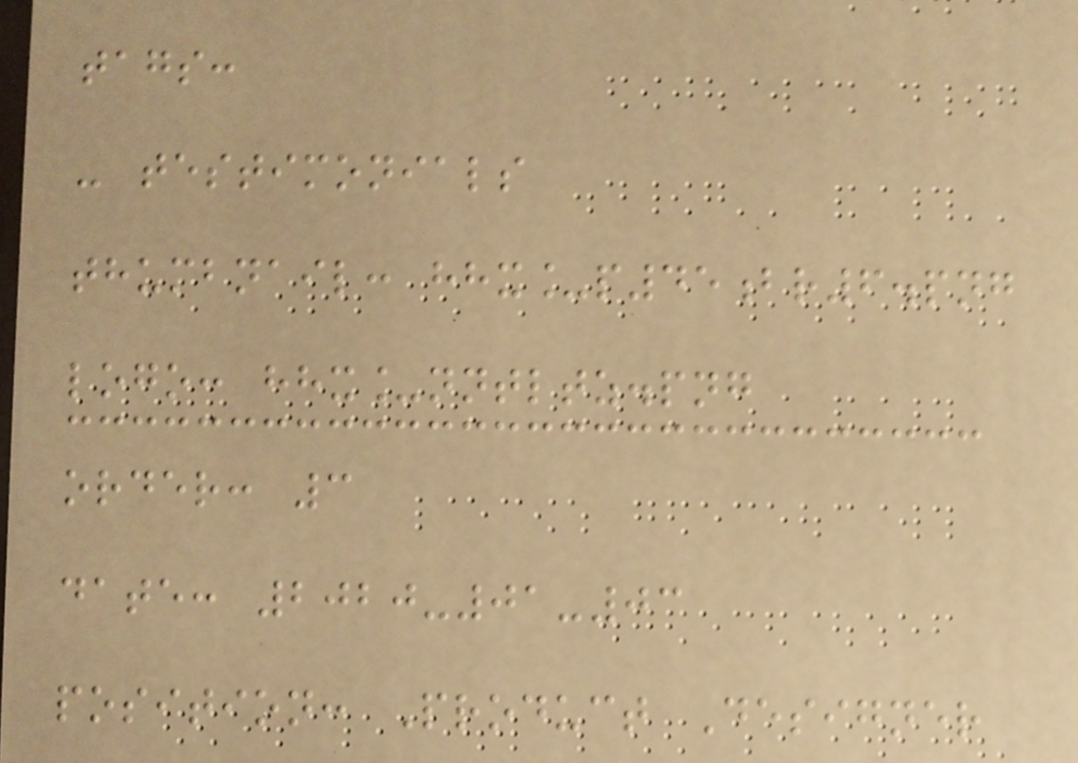tags:
- testimonials
thumbnail: hhx_p45br6.png
logo: hhx_nntltz.png
order: 3
date: 2020-01-03
position: Product Designer
